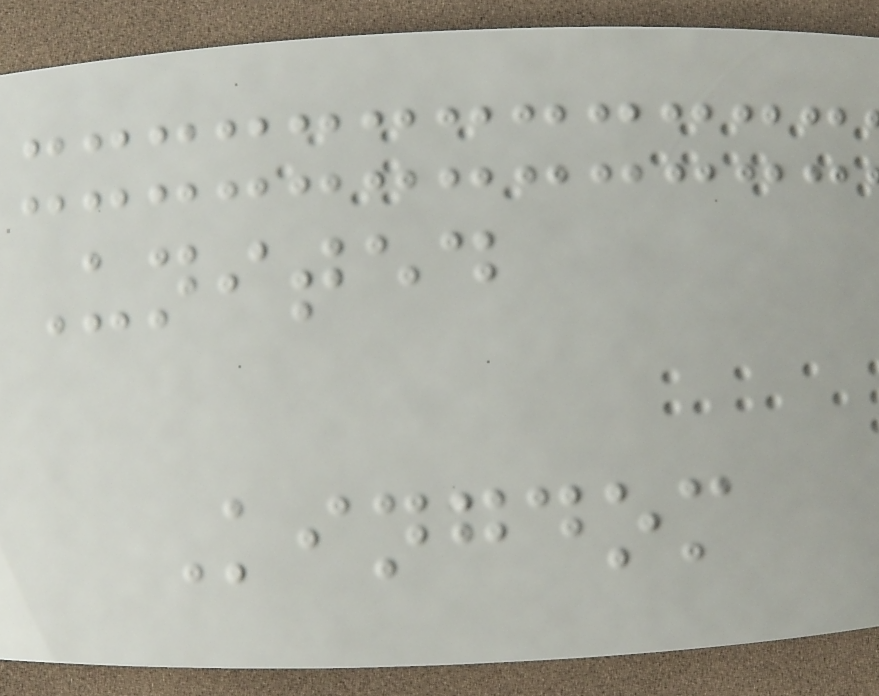United
Kingdom
